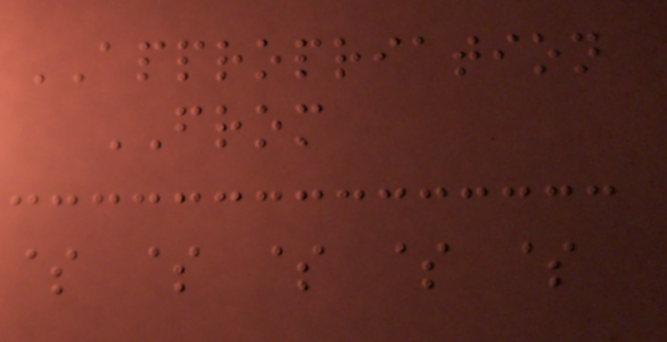APPROPRIATION
FROM
$ $ $ $ $
